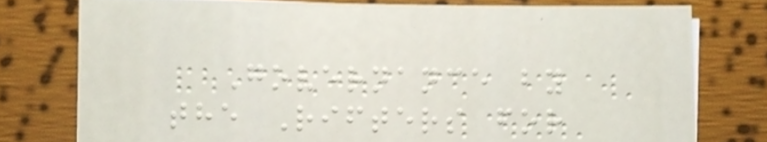Governance by
the Rifters for
